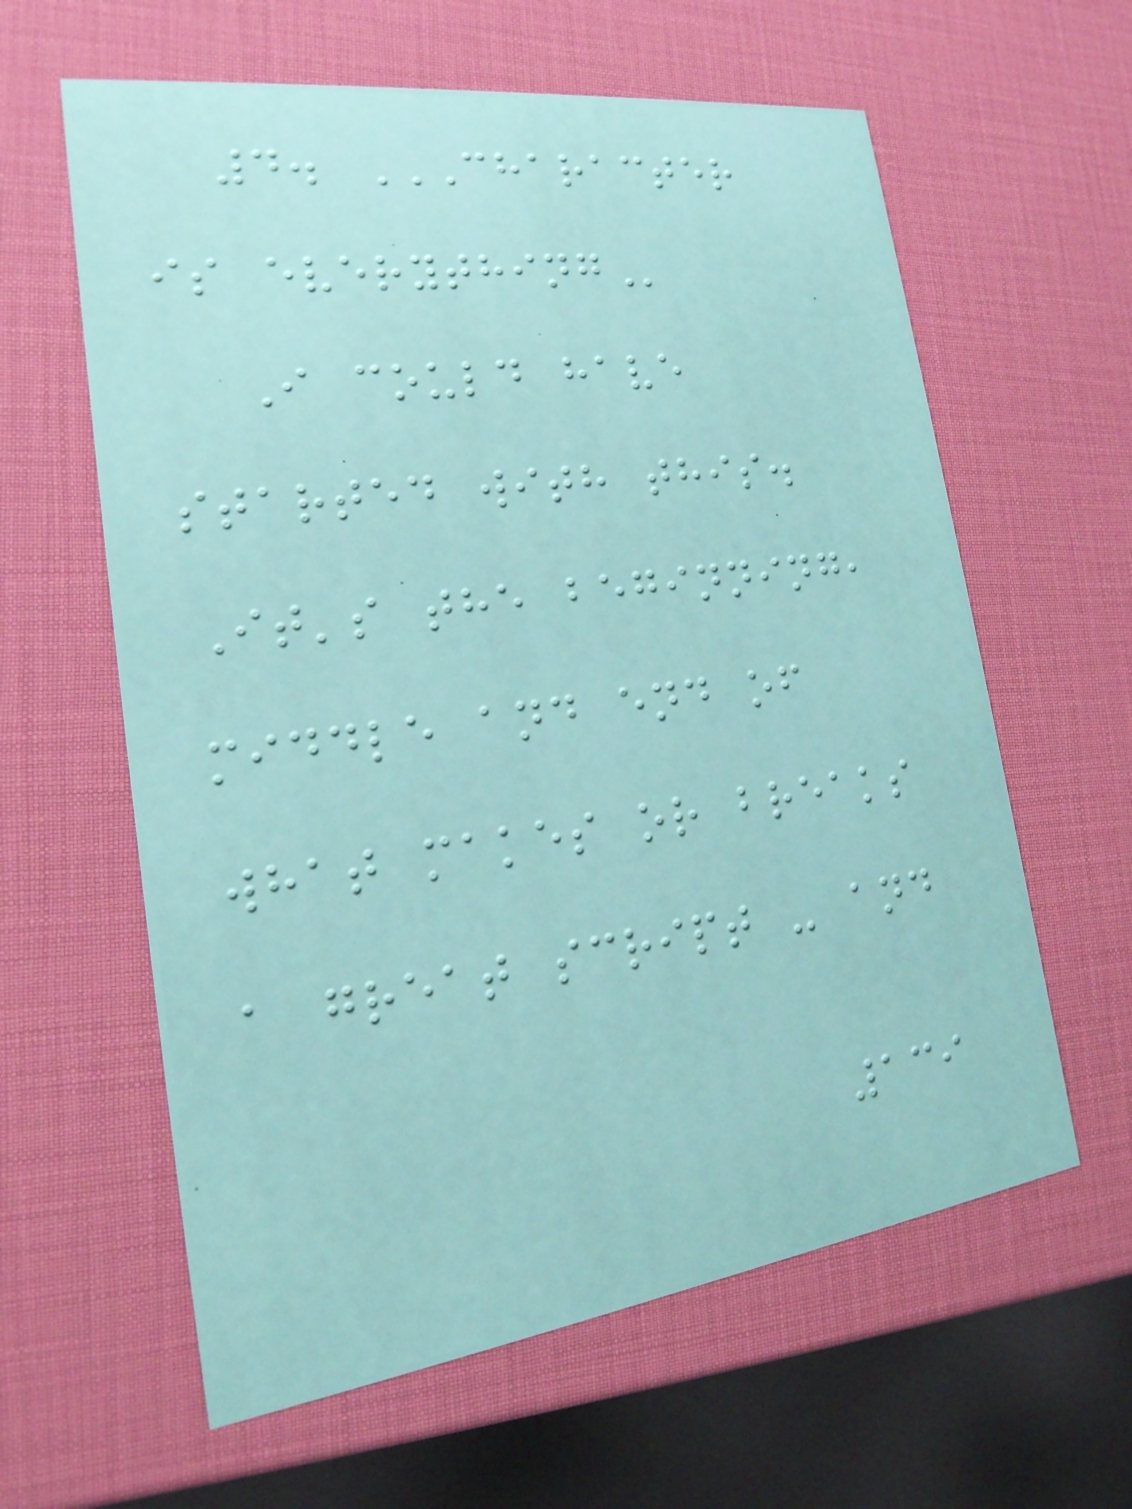4. CHARACTER
IS EVERYTHING
I could have
started with this.
It's the beginning,
middle and end of
what makes or breaks
a great script - and
139
